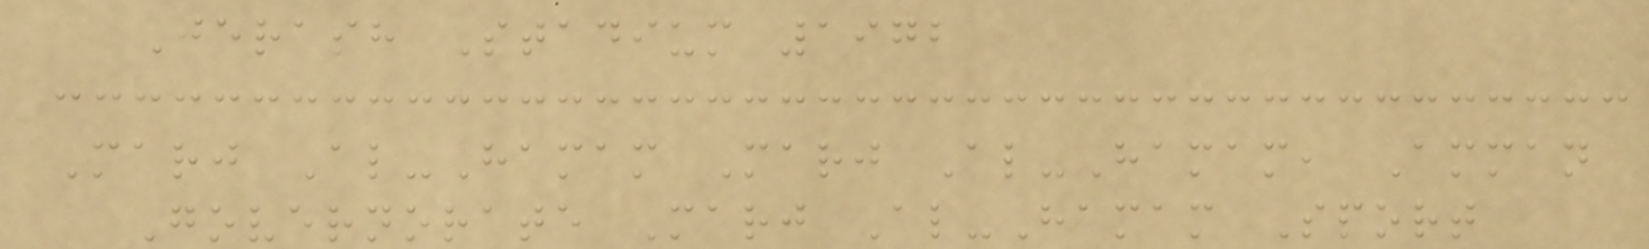Jerash Stadium 1972
Marj Al-Hamam Marj Al-Hamam, Amman
Governorate Marj Al-Hamam Sport
